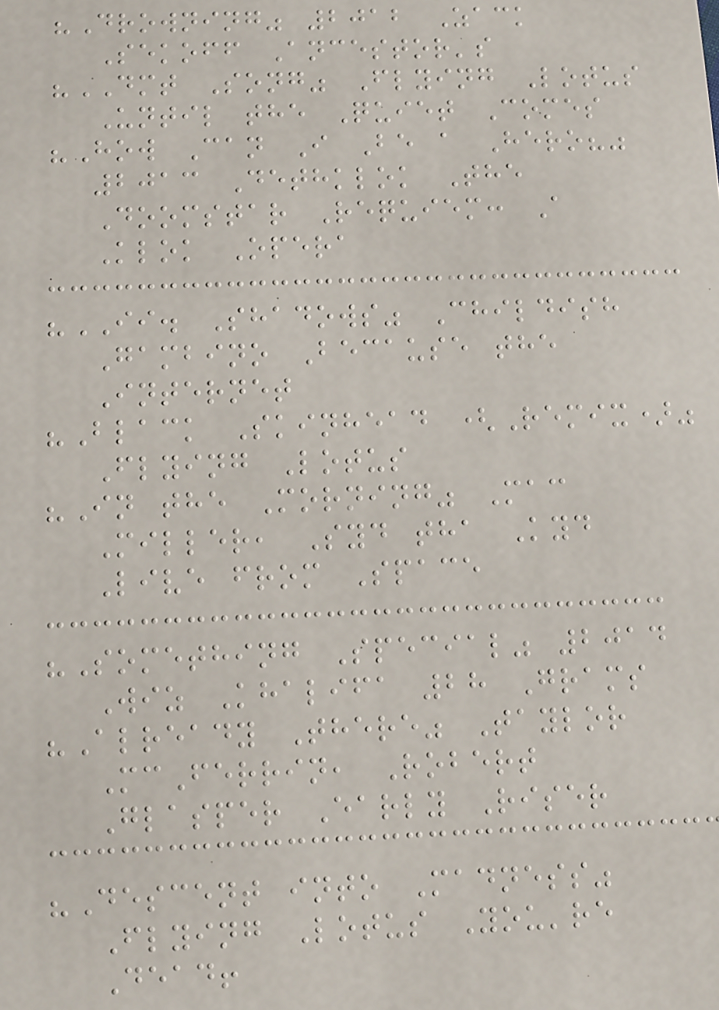"Drowning" 2012 Zack
Sekoff Ancestor's
"DMT Song" Flying Lotus
Until the Quiet Comes
"How Can I Be a Hero?"
2013 Dethklok The
Doomstar Requiem: A
Klok Opera
"II. Shadows" Childish
Gambino Because the
Internet
"Black Skinhead (Remix)"
Flying Lotus
"In the Morning" Mac
Miller, Syd tha Kyd
Live from Space
"Something Special" 2014
Wiz Khalifa 28 Grams
"Already There" Taylor
McFerrin, Robert
Glasper Early Riser
"Descent into Madness"
Flying Lotus You're
Dead!
